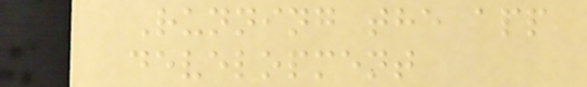Running the app
development
